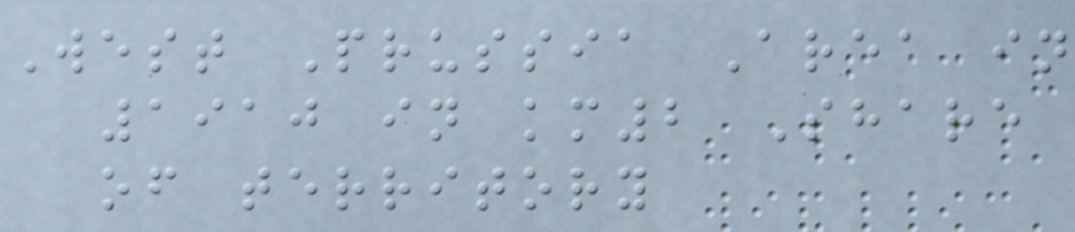West Prussia Area in
1910 in km2 Share
of territory
